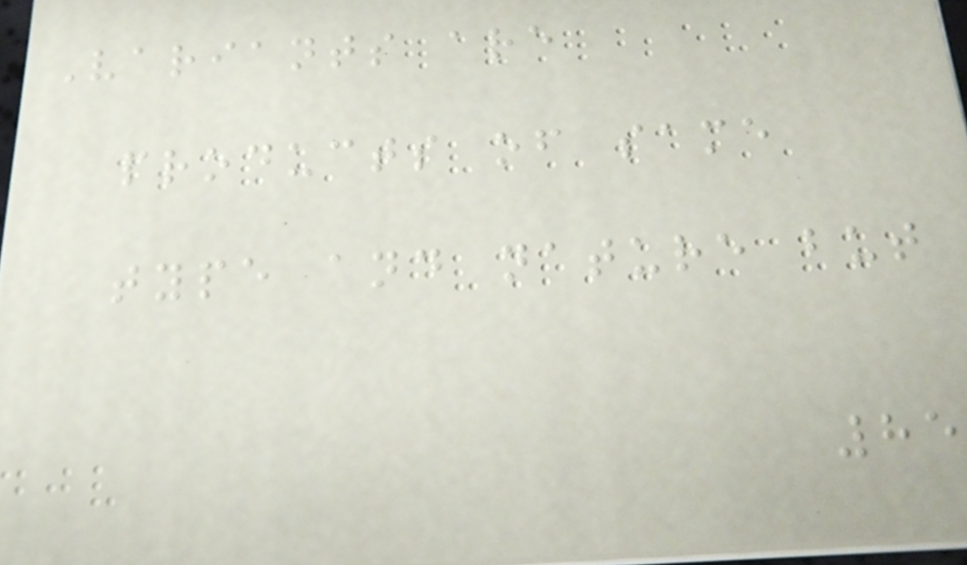Variants are
products of same
type and nature but
85
